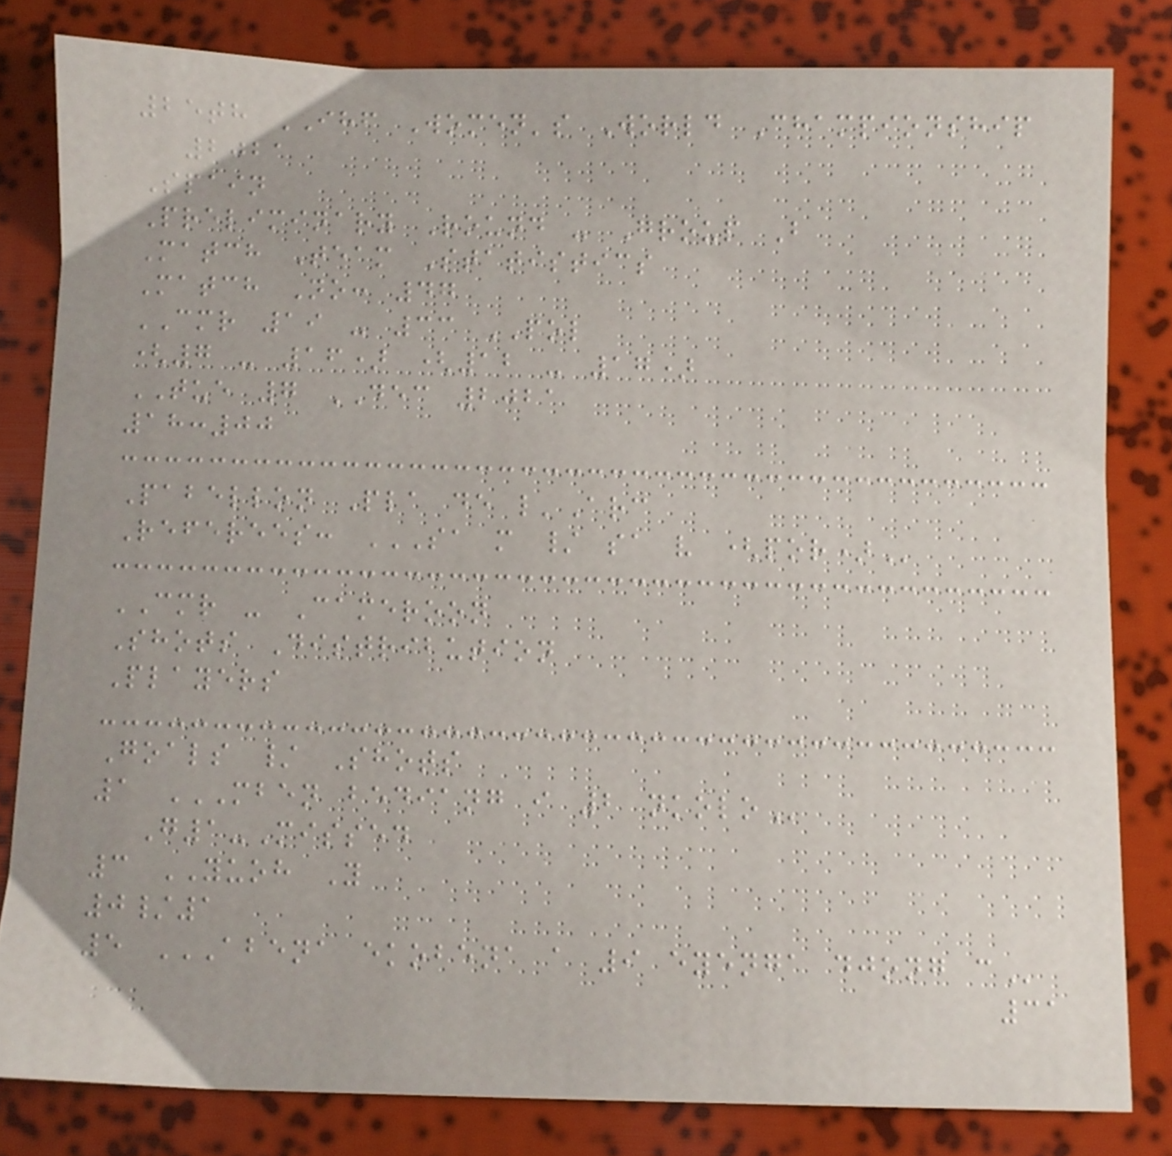25th IHF Women's World Championship
2021
Spain
Preliminary Round - Group B
Match Team Statistics
Match No: 47
CMR 19 - 33 POL
(7 - 16) (12 - 17)
TUE 7 DEC 2021
18:00
Pabellon Pla de l'Arc
Referees: SA M / SA V (POR)
CMR - Cameroon
Shots Distribution
Players
Goals / Shots
1 MBEN BEDIANG I 2 NKOLO
G1-Missed
3 YUOH Y
0/1
5 ABENA EKOBENA A 9 EYENGA DJONG C
31
